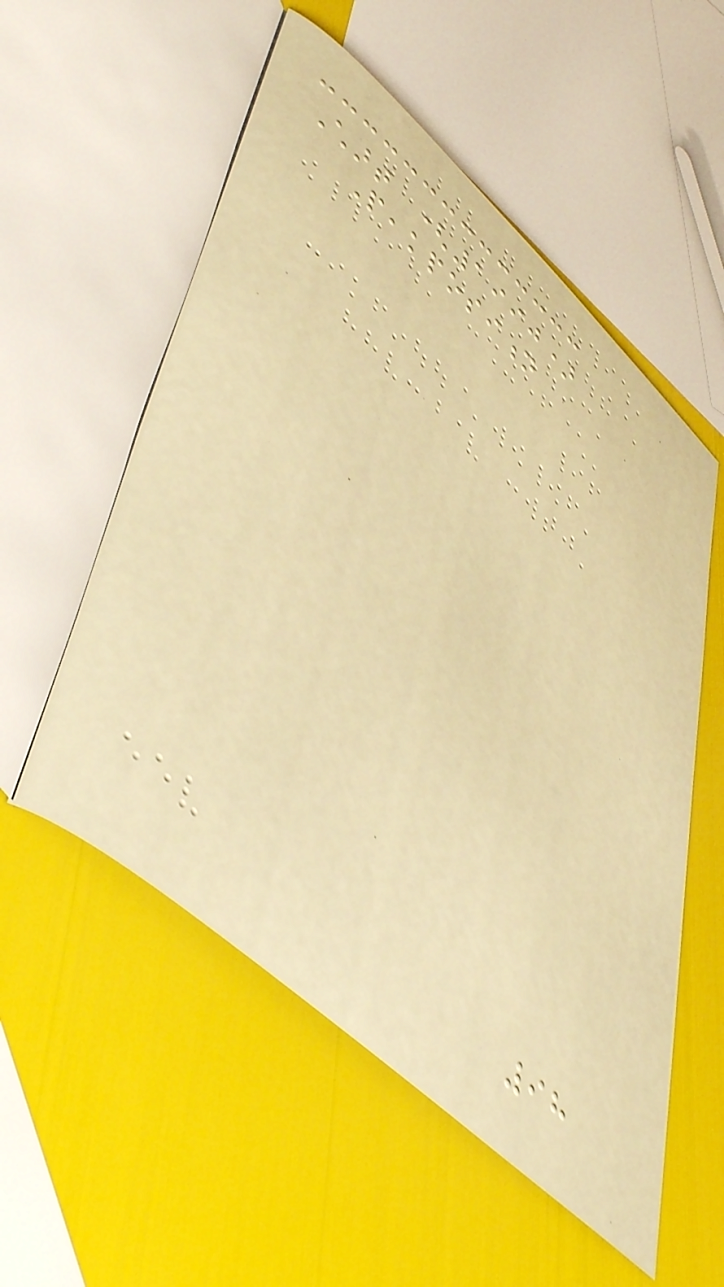Chart (1990)
Peakposition
98
